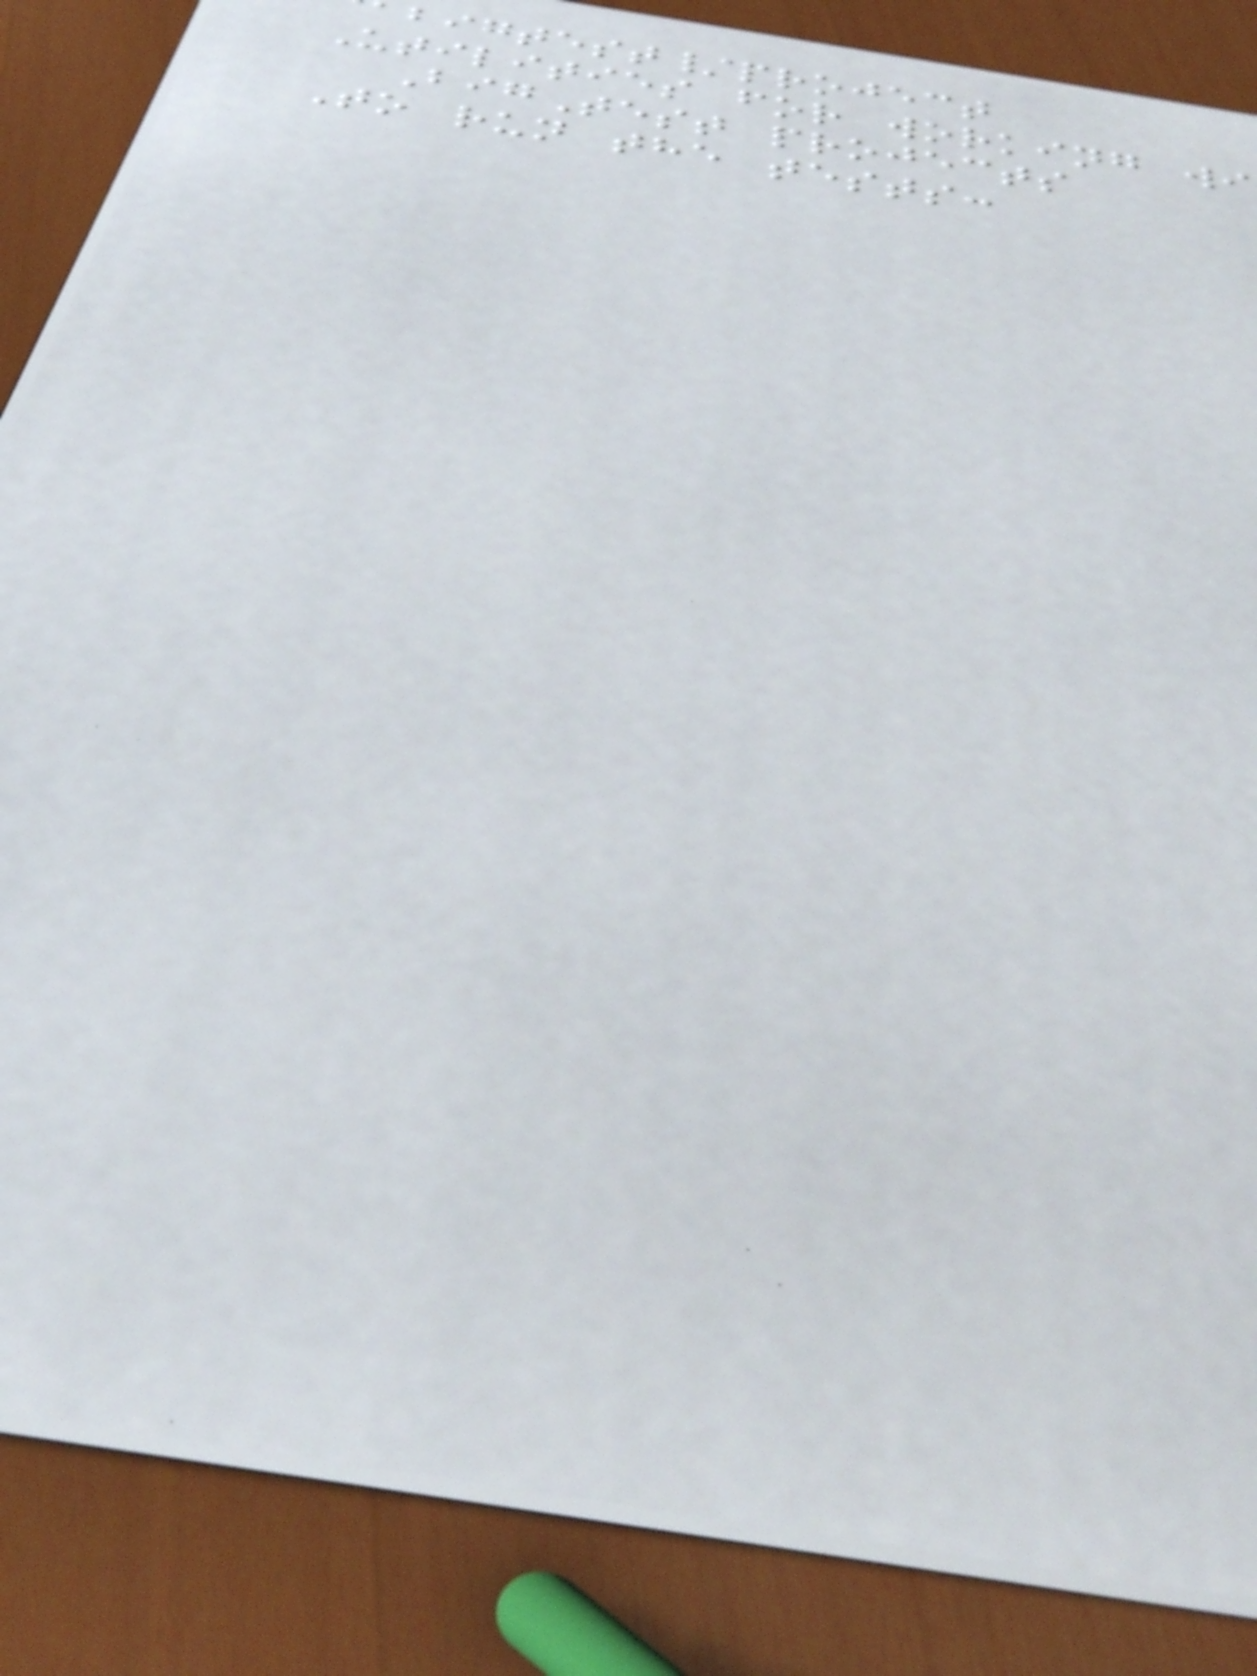bigtest/project
Utilities for working wi
BigTest projects
To run the tests:
